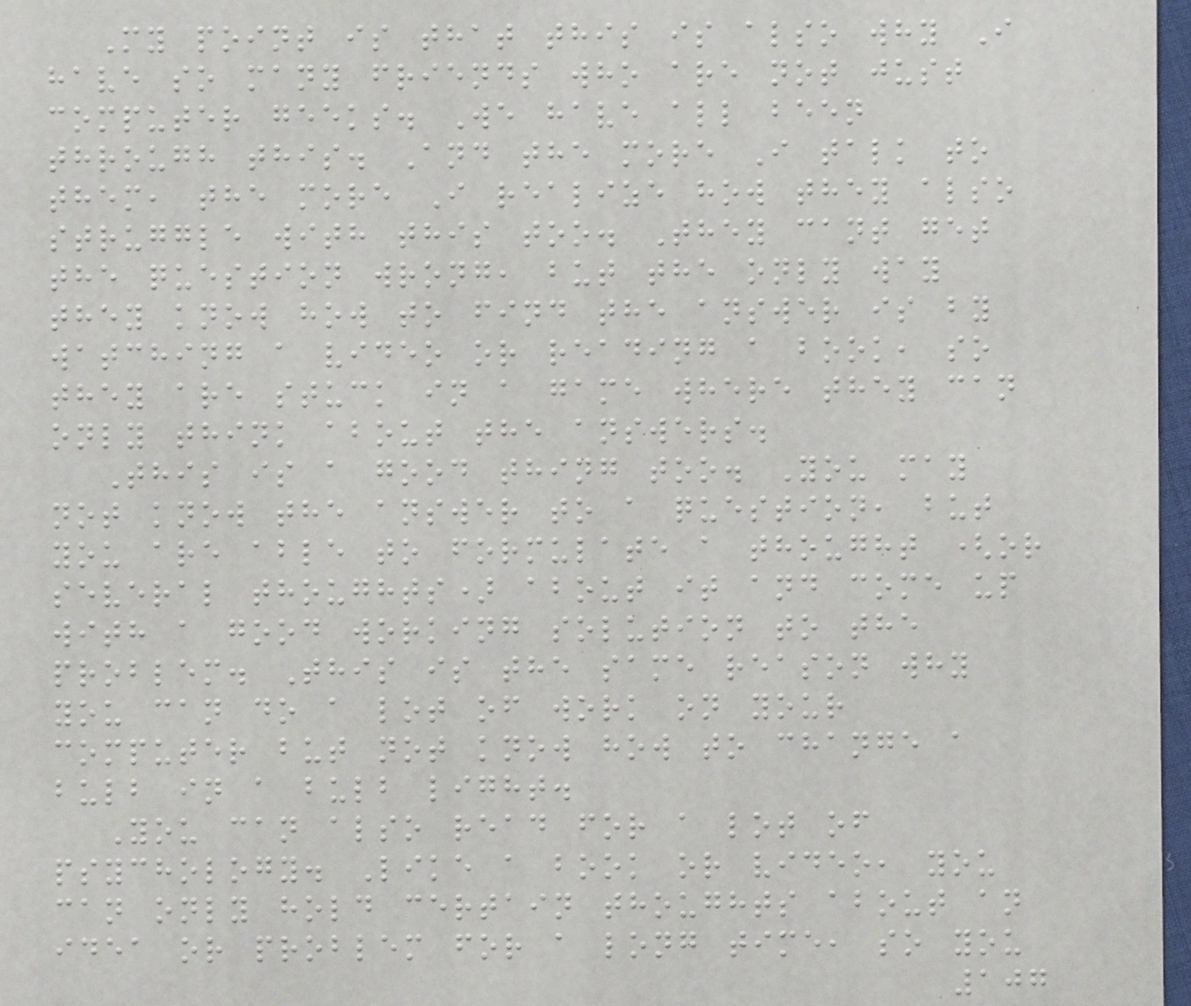My point is that this is also why I
have so many friends who are not just
computer geeks. We have all been
through this. And the more I talk to
them, the more I realize how they also
struggle with this too. They cant get
the question wrong, but the only way
they know how to find the answer is by
watching a video or reading a book, so
they are stuck in a game where they can
only think about the answers.
This is a good thing too. You may
not know the answer to a question, but
you are able to formulate a thought (or
several thoughts) about it and come up
with a good working solution to the
problem. This is the same reason why
you can do a lot of work on your
computer but not know how to change a
bulb in a bulb light.
You can also read for a lot of
psychology. Like a book or video, you
can only hold certain thoughts about an
idea or problem for a long time, so you
107
